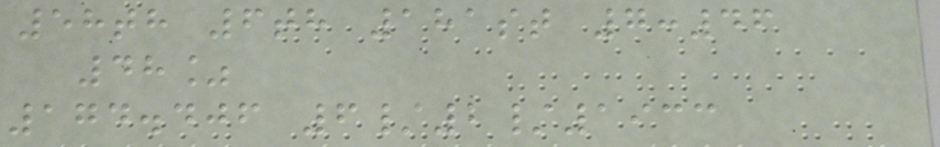58th 6th 181st 7:46
48%
174.406 6/2/1933
